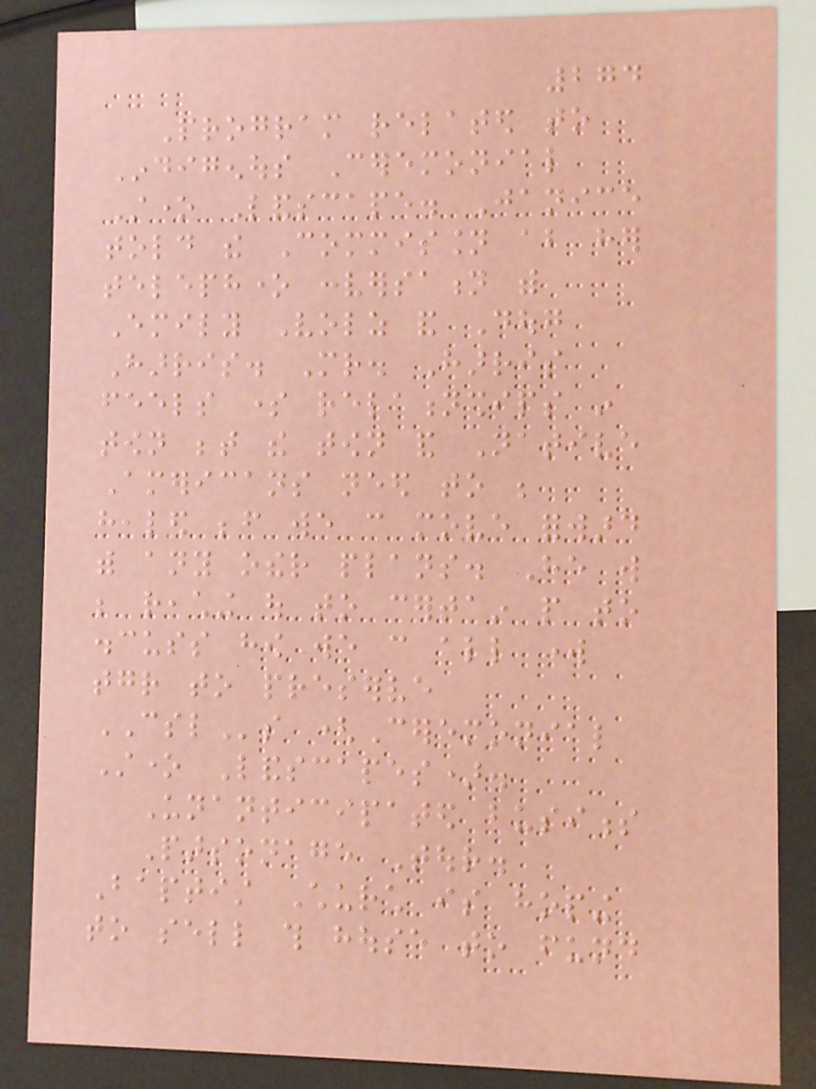274
Program related to
Indigenous Ceremonial
Stone Landscape. Janice
told the Commission about her
telephone conversation with
Emily Volz and Doug
Harris. Mr. Harris
feels some relationships in
town between the town and Native
Americans need to be
healed before we can move forward
with any other plans. He will
be reaching out to certain people to
discuss how we can all work
together to preserve
CSLs (Ceremonial
Stone Landscapes).
Unanticipated business
Parsonage Tour.
Baptist Church is hoping
to sell this house to fund
